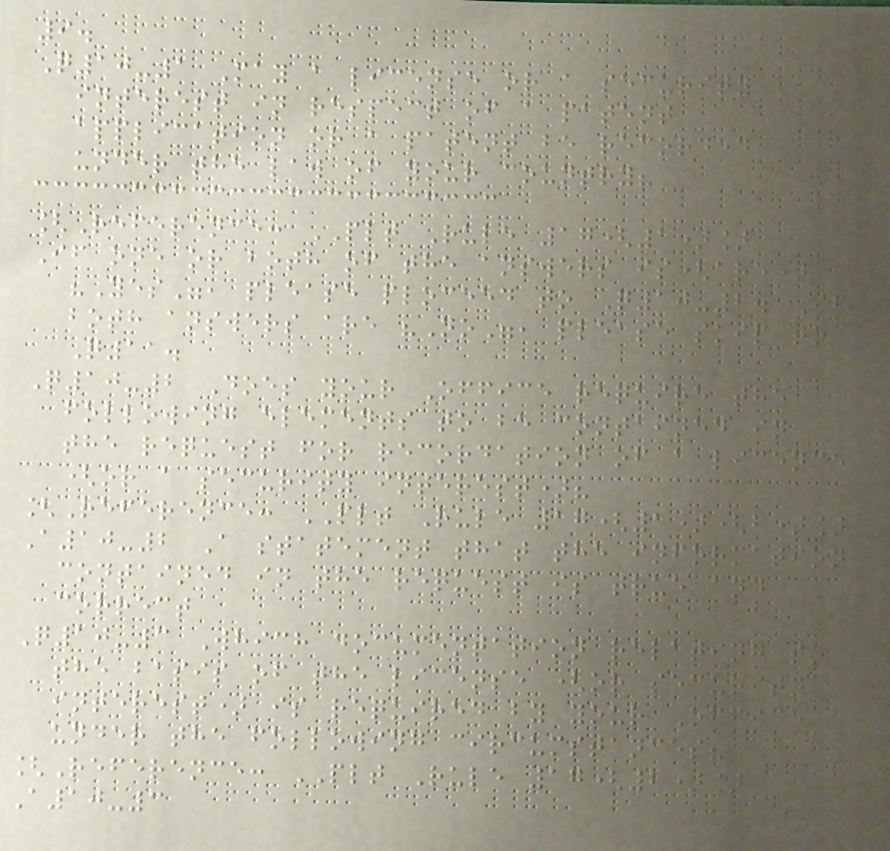9.
Q10-1 May a license or a security
interest in respect of a patent
application or a patent be recorded
under the law of your country?
[Reference: PLT Rule 17(1)]
If one or both of the answers is(are)
"Yes", please ploceed to Q10-2. If
both answers are "No", please skip to
Q11.
Q10-2 Does your Office require the
following elements to be contained in
the request for recordation of a licence
(or a security interest)?
[Reference: PLT Rule 17(1)(b)]
A10-2 A statement that the information
contained in the request is true and
correct
Q10-3 Which documentation relating to
the basis of the license (or security
interest) is required by your Office
under the following circumstances?
[Reference: PLT Rule 17(2)]
A10-3
